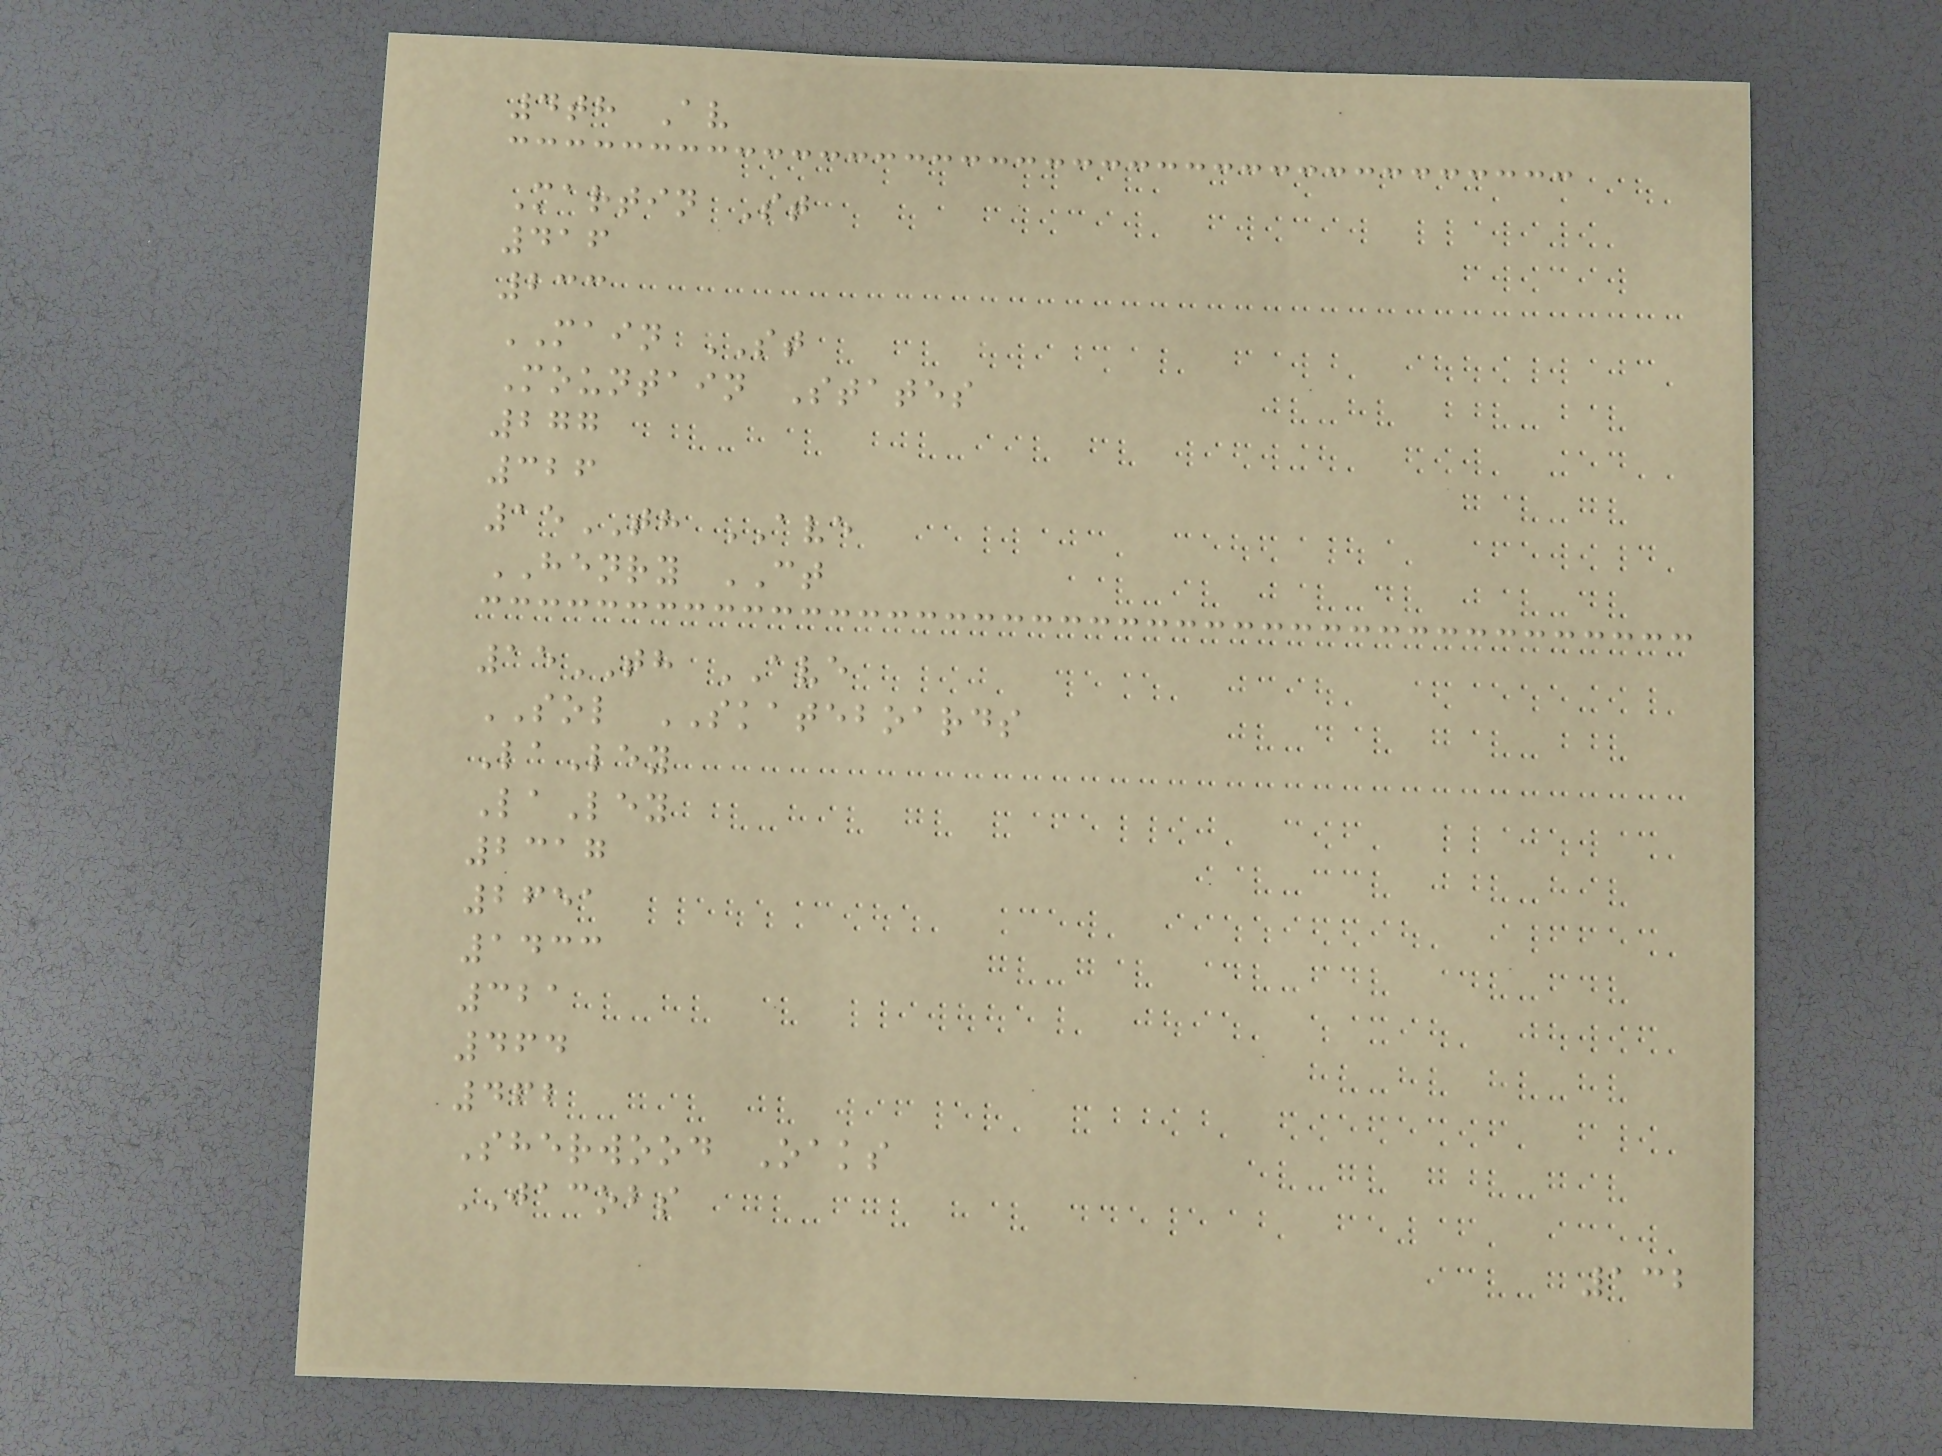4th Av
Martin St
416
233
MAIN ST
Mountain States
277
326
15TH AVE
HENRY CT
15TH AVE
SOL SKATEBOARDS
LaLey
LaLey
2317
2651
1433
321
464
462
Sherwood Oaks
JACOBS
132
